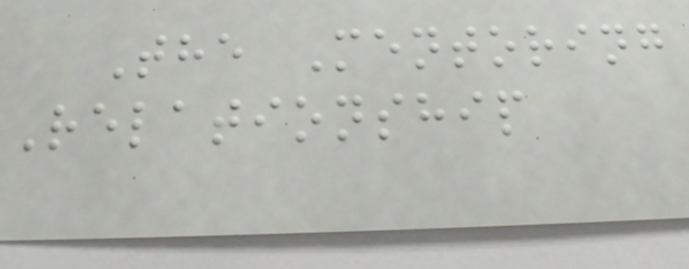The Mentoring
Relationship
